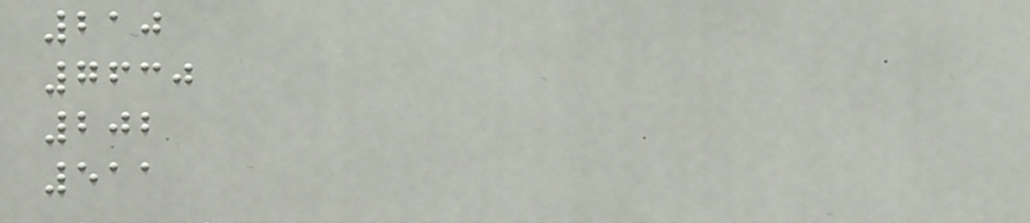210
7630
202
511
